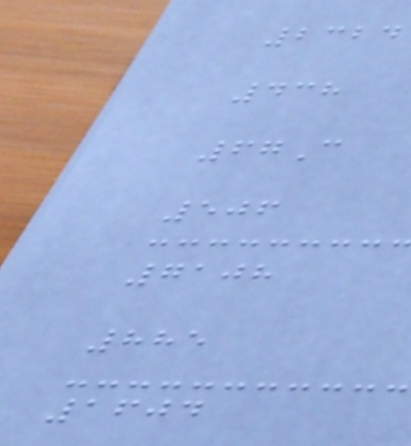2324
438
67C
506
7108
885
1604
